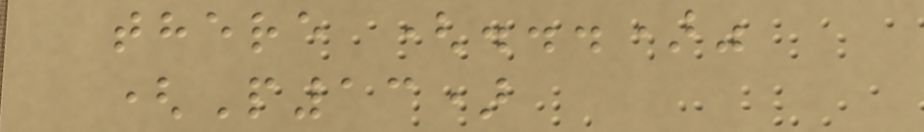there (...)"
(P13)
